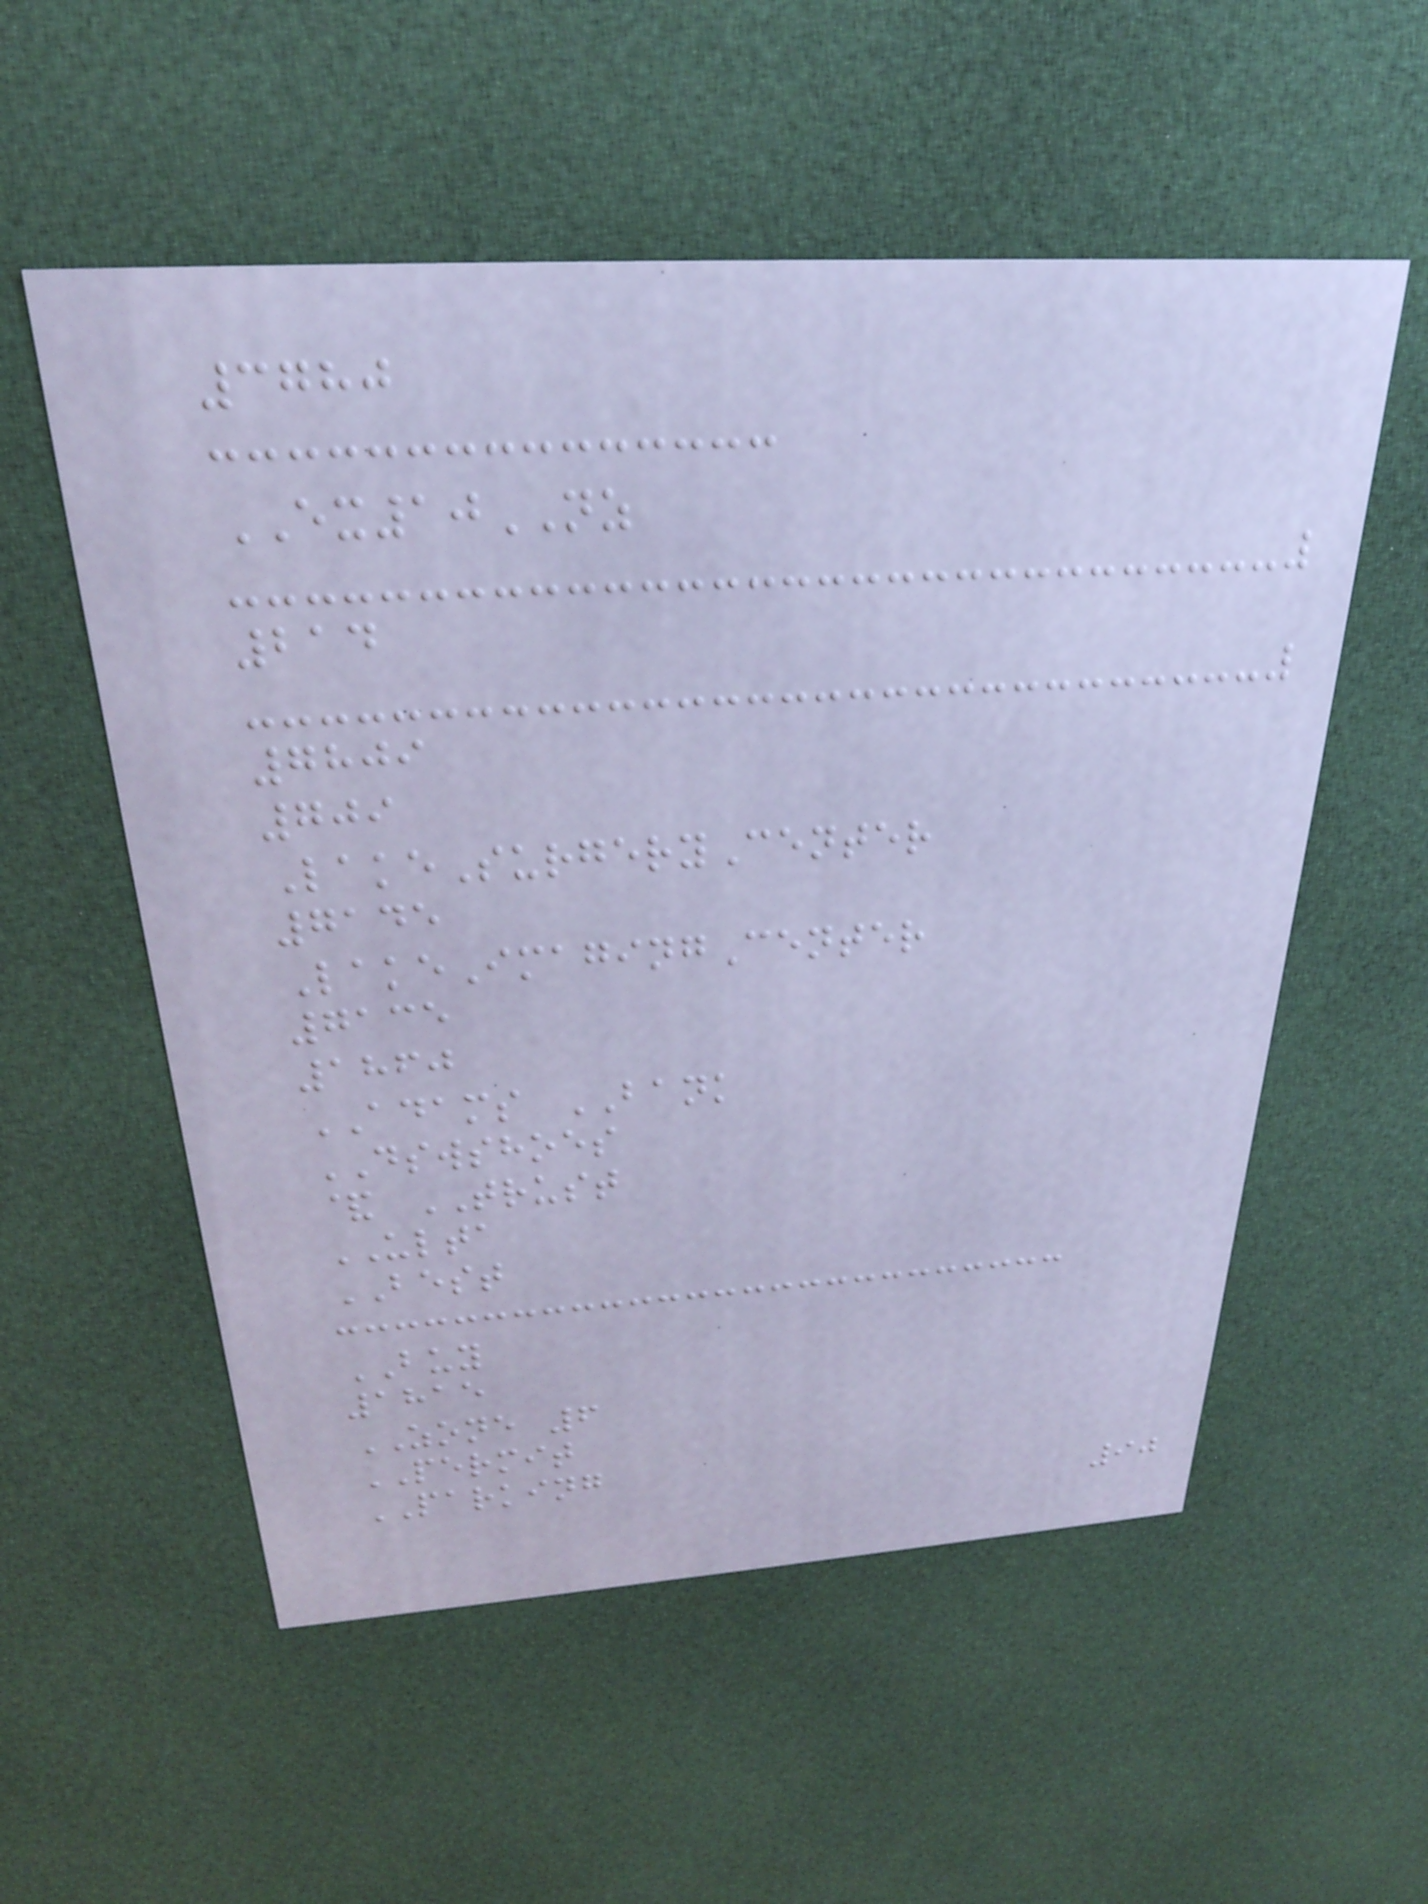3780
EX10NZ
214
7809
709
LakeSurgeryCenter
7145
LakeImagingCenter
7135
1860
ADAMS BANK
DSWSHOES
& TRUST
ULTA
BEST
BUY
1815
ZONE 6
PERMIT
PARKING
90
